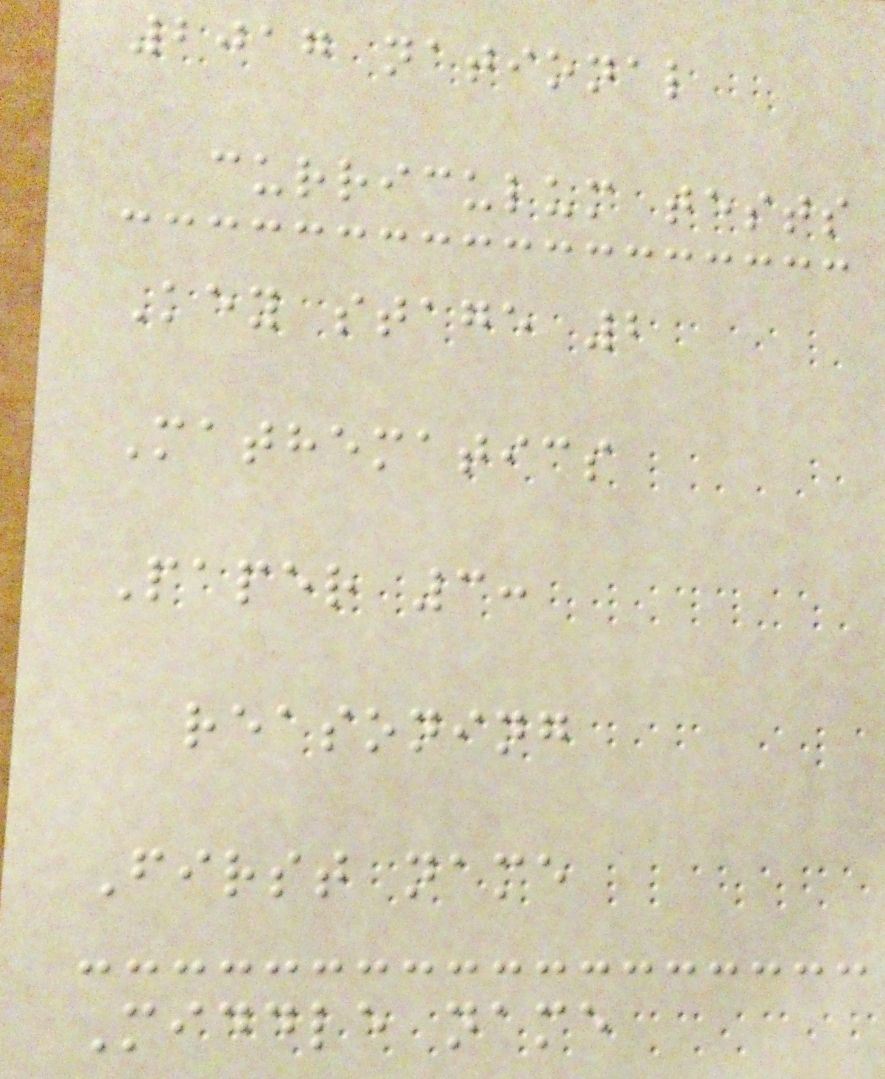2017 national
curriculum tests
Key stage 2
Mathematics
Paper 3:
reasoning
First name
Middle name
